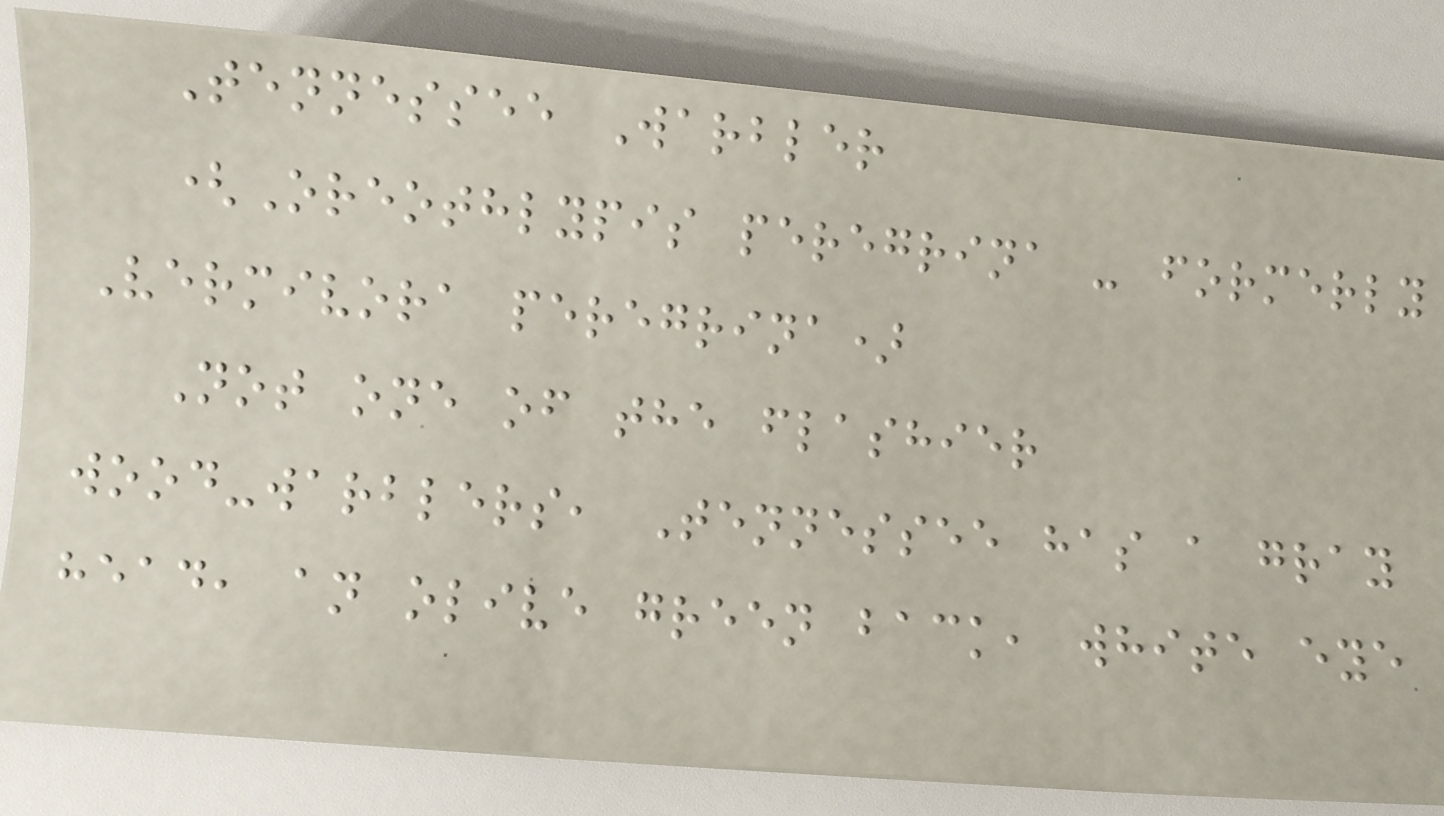Tennessee Warbler
(Oreothlypis peregrina - formerly
Vermivora peregrina)
Not one of the flashier
wood-warblers, Tennessee has a gray
head, an olive green back, white eye
